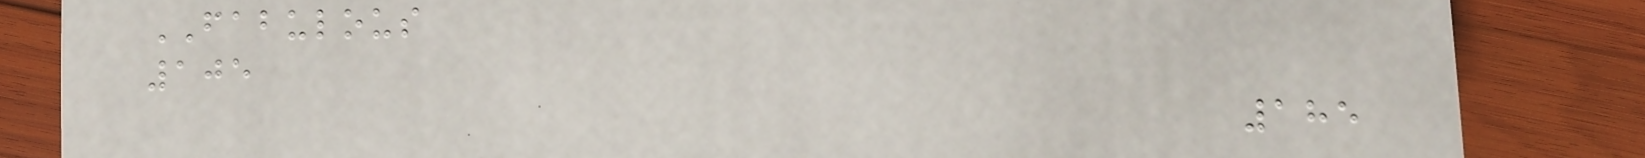FABULOUS
105
185
